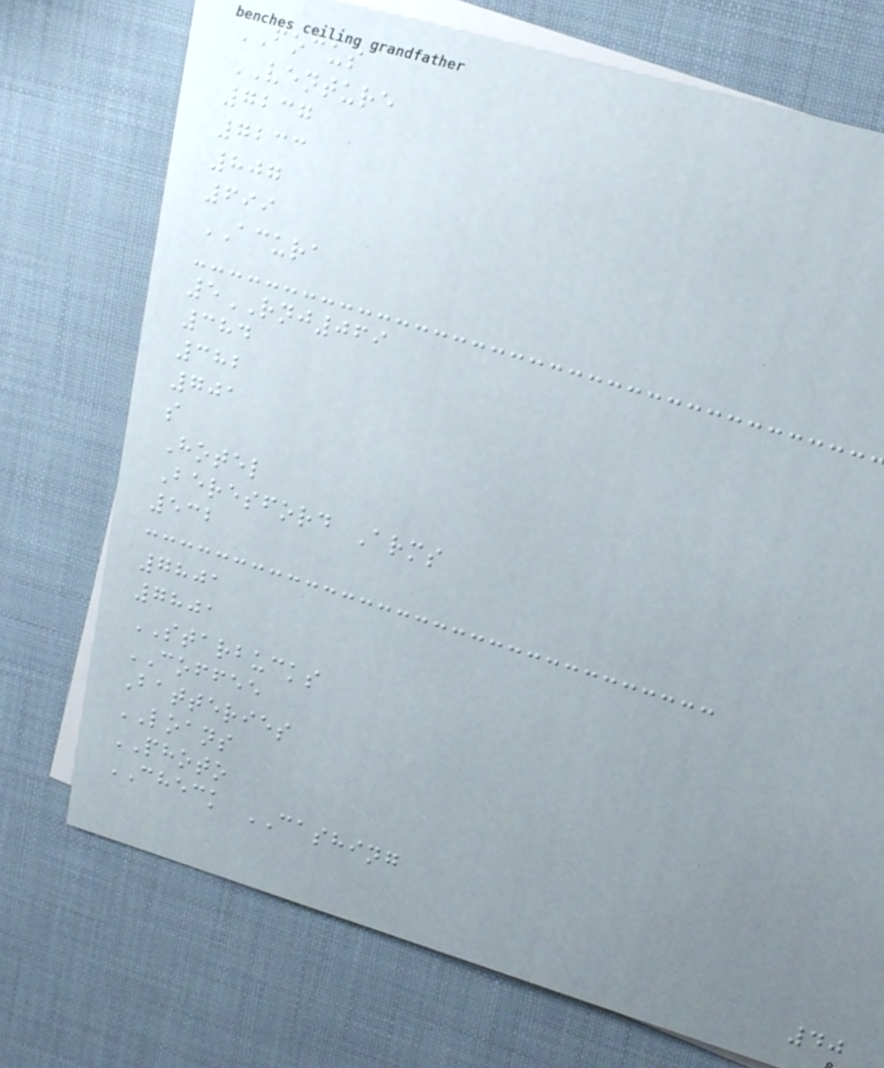FOCUS
VENTURE
7237
7233
807
699
ACURA
5RNJ069
384
382
701
s
Hotel
Beresford Arms
532
7801
7801
STARBUCKS
COFFEE
Batteries
LOANS
PHOTO
CHECK CASHING
40
